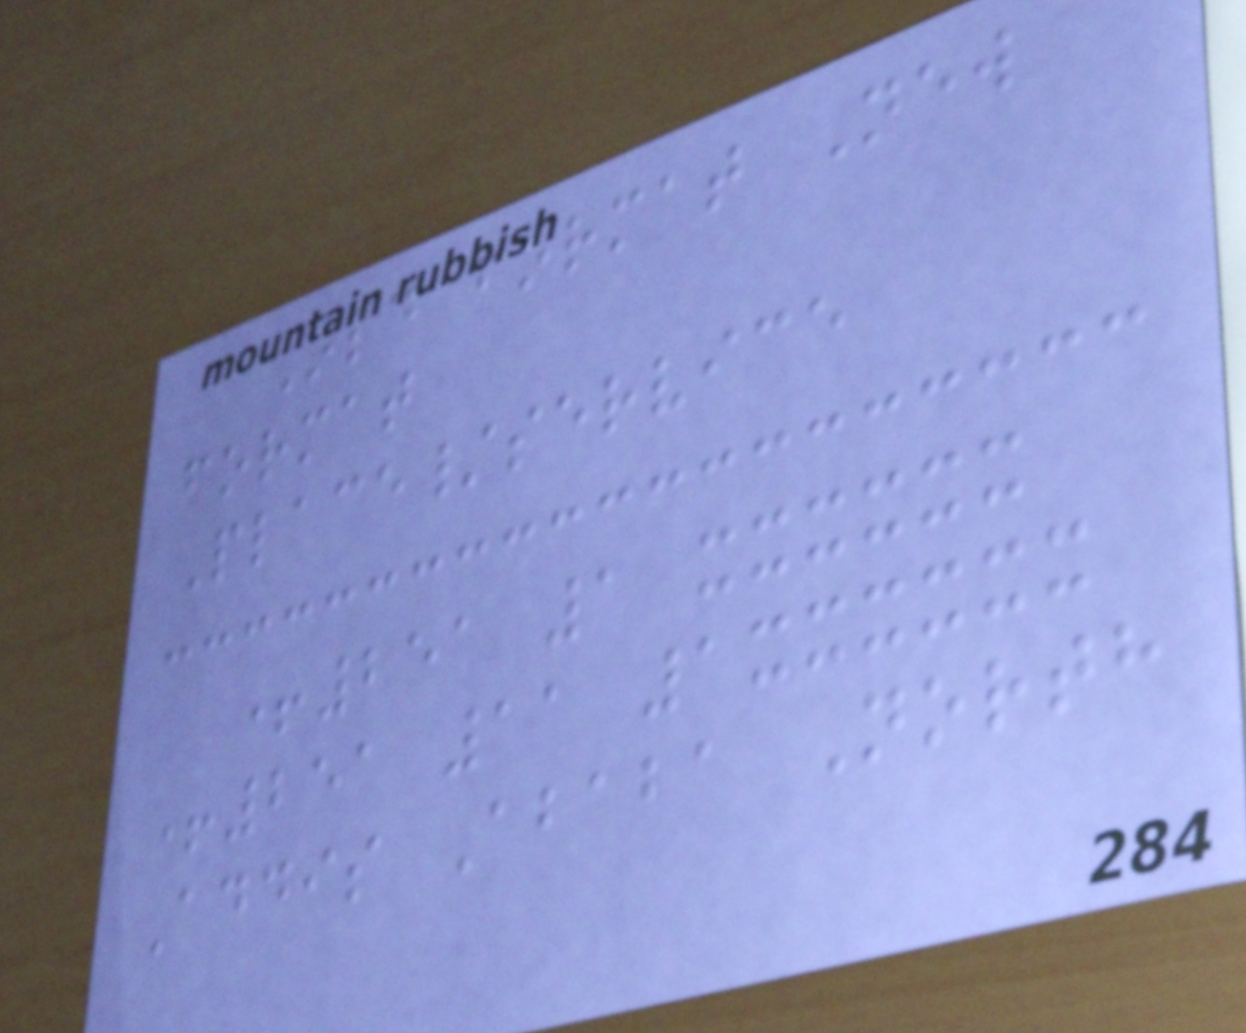Old format New
format
Place/service
+251 1 xxxxxx
+251 11 1xxxxxx
Addis Ababa North
